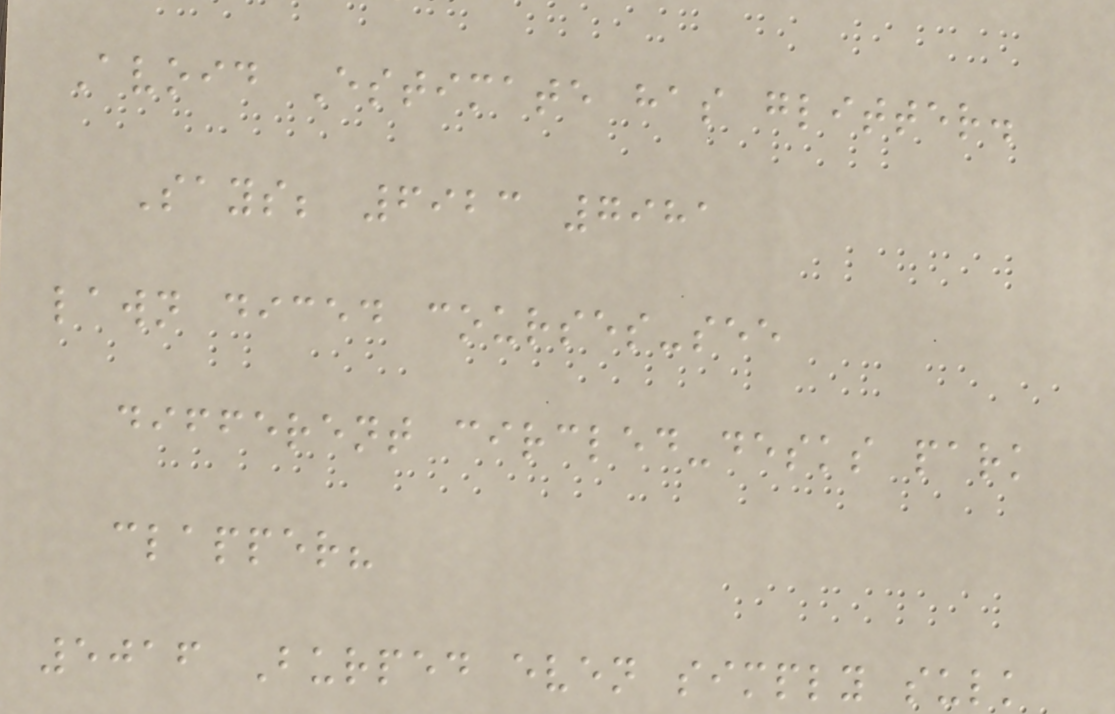Avoid Estimate has glitter.
Says; 6923 7981
lawn diced courses-see
different circled-desks park
clapper?
5016 Burped even simply sulk
